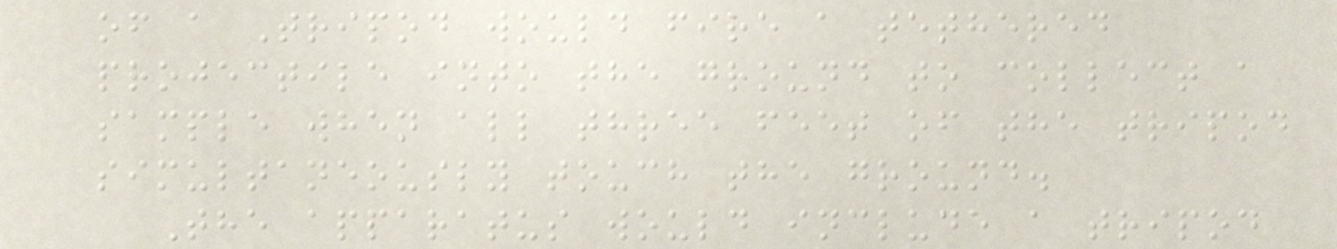of a Tripod would fire a tethered
projectile into the ground to collect a
sample when all three feet of the tripod
simultaneously touch the ground.
The apparatus would include a tripod
